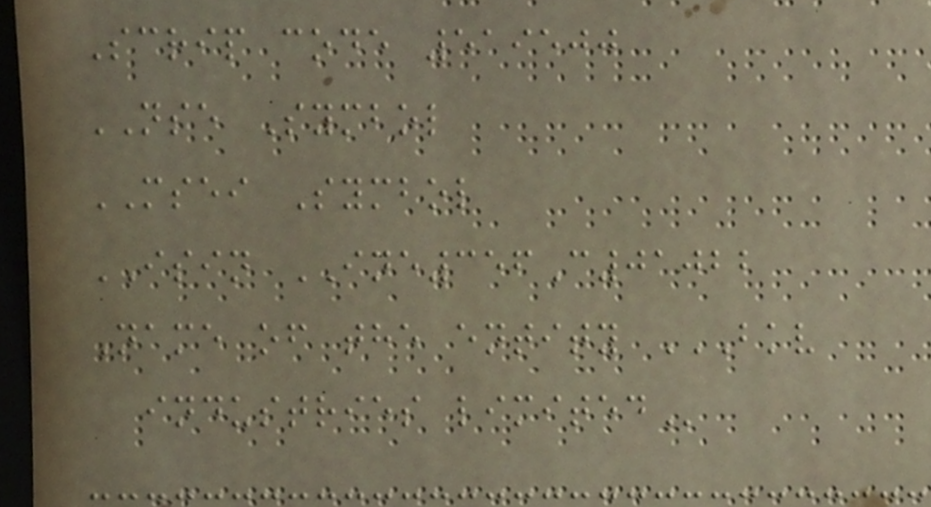Scrip code 519500
NSE Symbol
MSEI Symbol
ISIN INE356C01022
Name of the entity BKV
INDUSTRIES LIMITED
